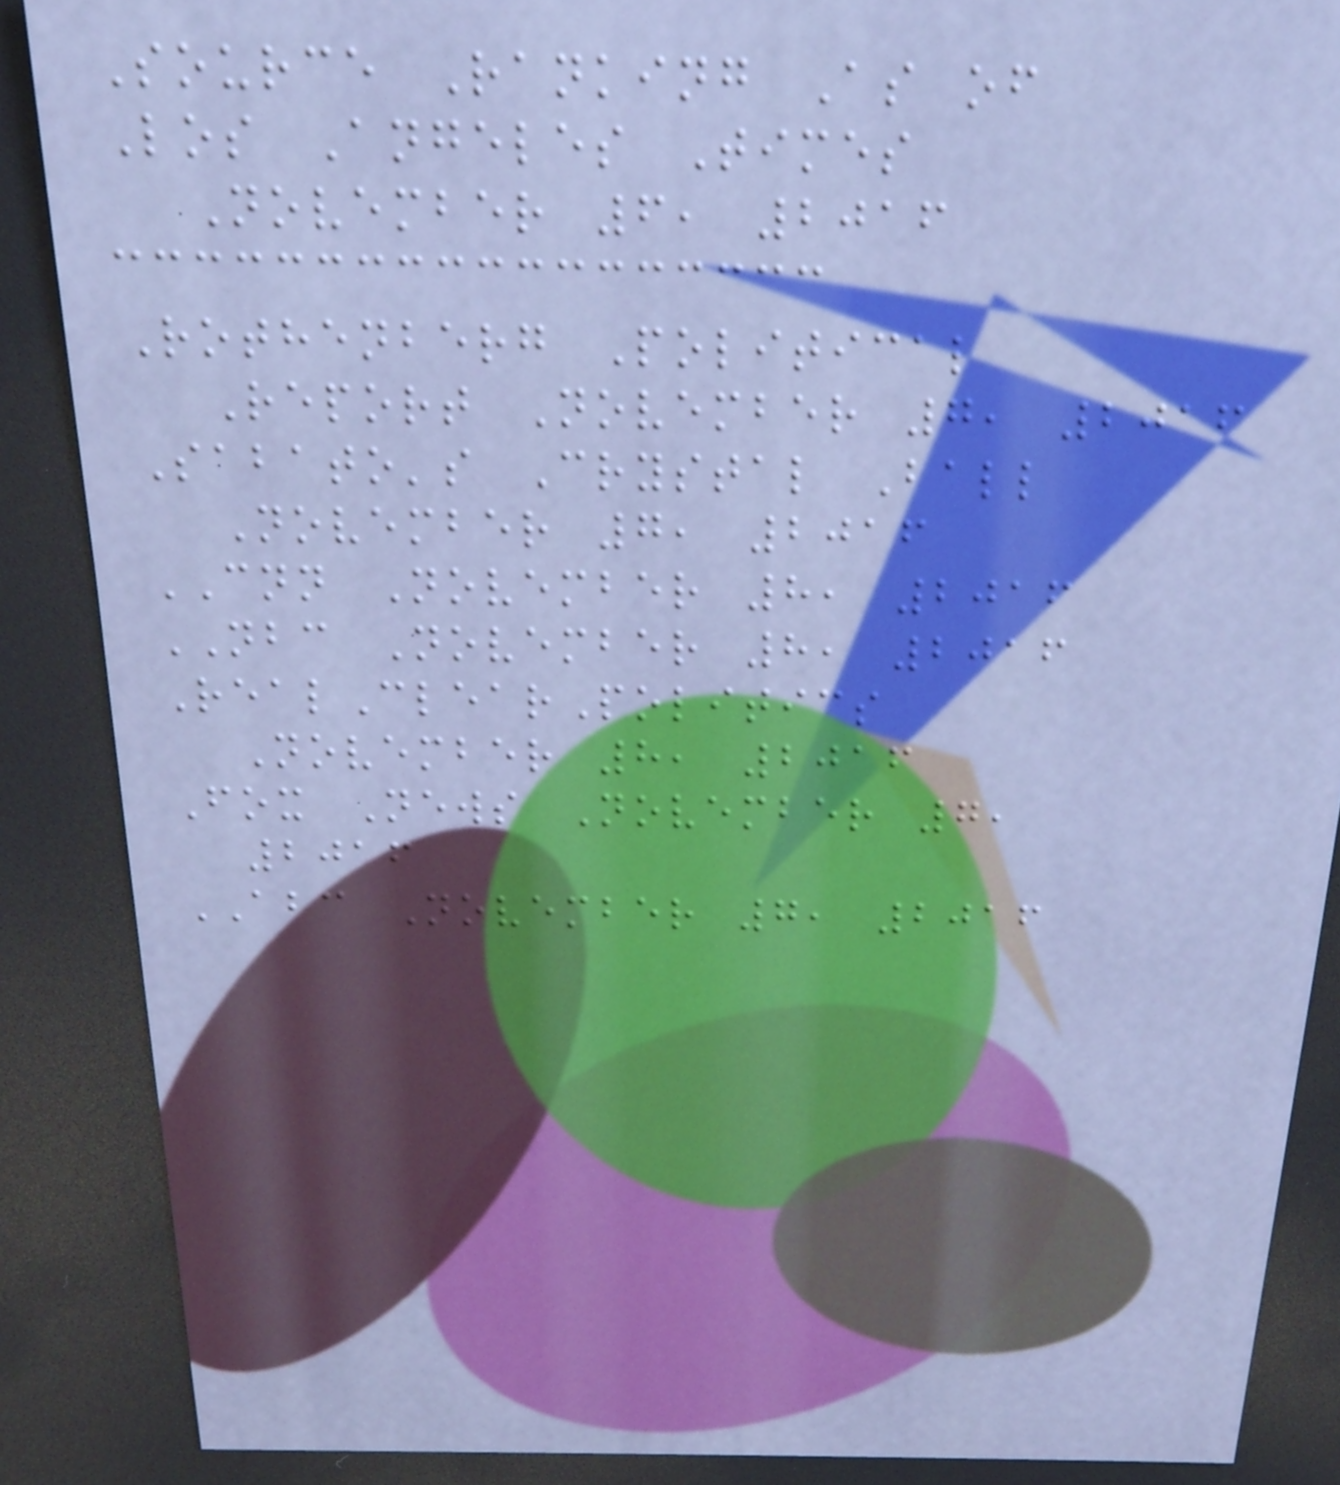Source Ranking As of
Los Angeles Times
November 6, 2016
Rothenberg Political
Report November 7, 2016
Sabato's Crystal Ball
November 7, 2016
CNN November 8, 2016
NBC November 8, 2016
RealClearPolitics
November 8, 2016
Fox News November 7,
2016
ABC November 7, 2016
